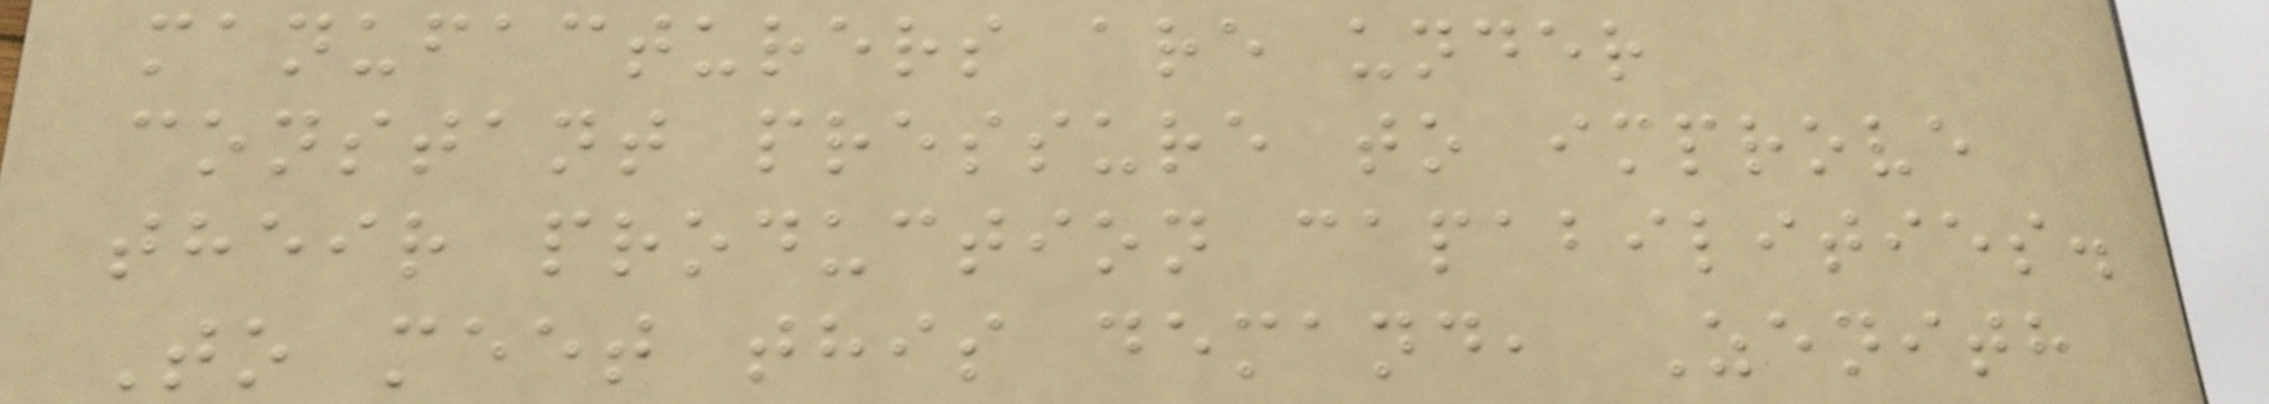manufacturers are under
constant pressure to improve
their production capabilities.
To meet this demand, Zenith
